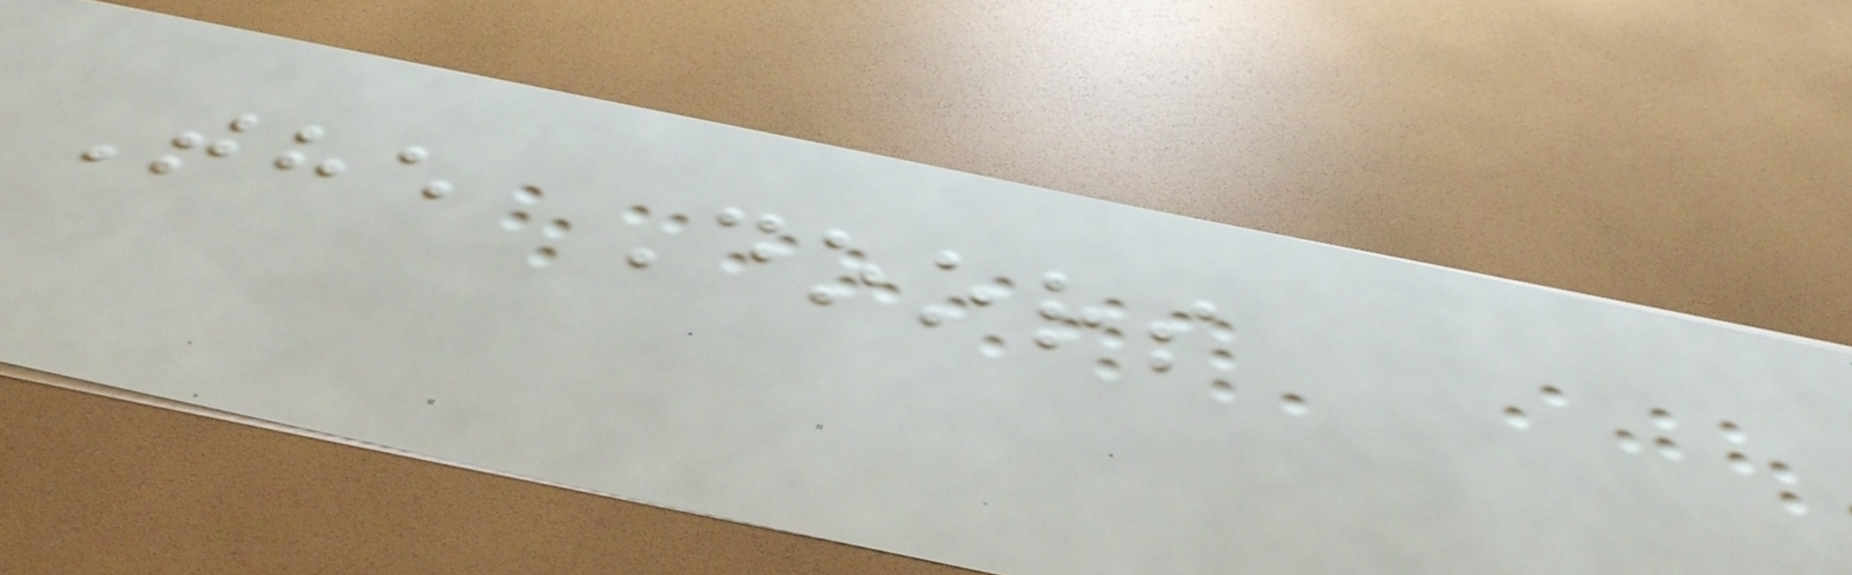The Doors
